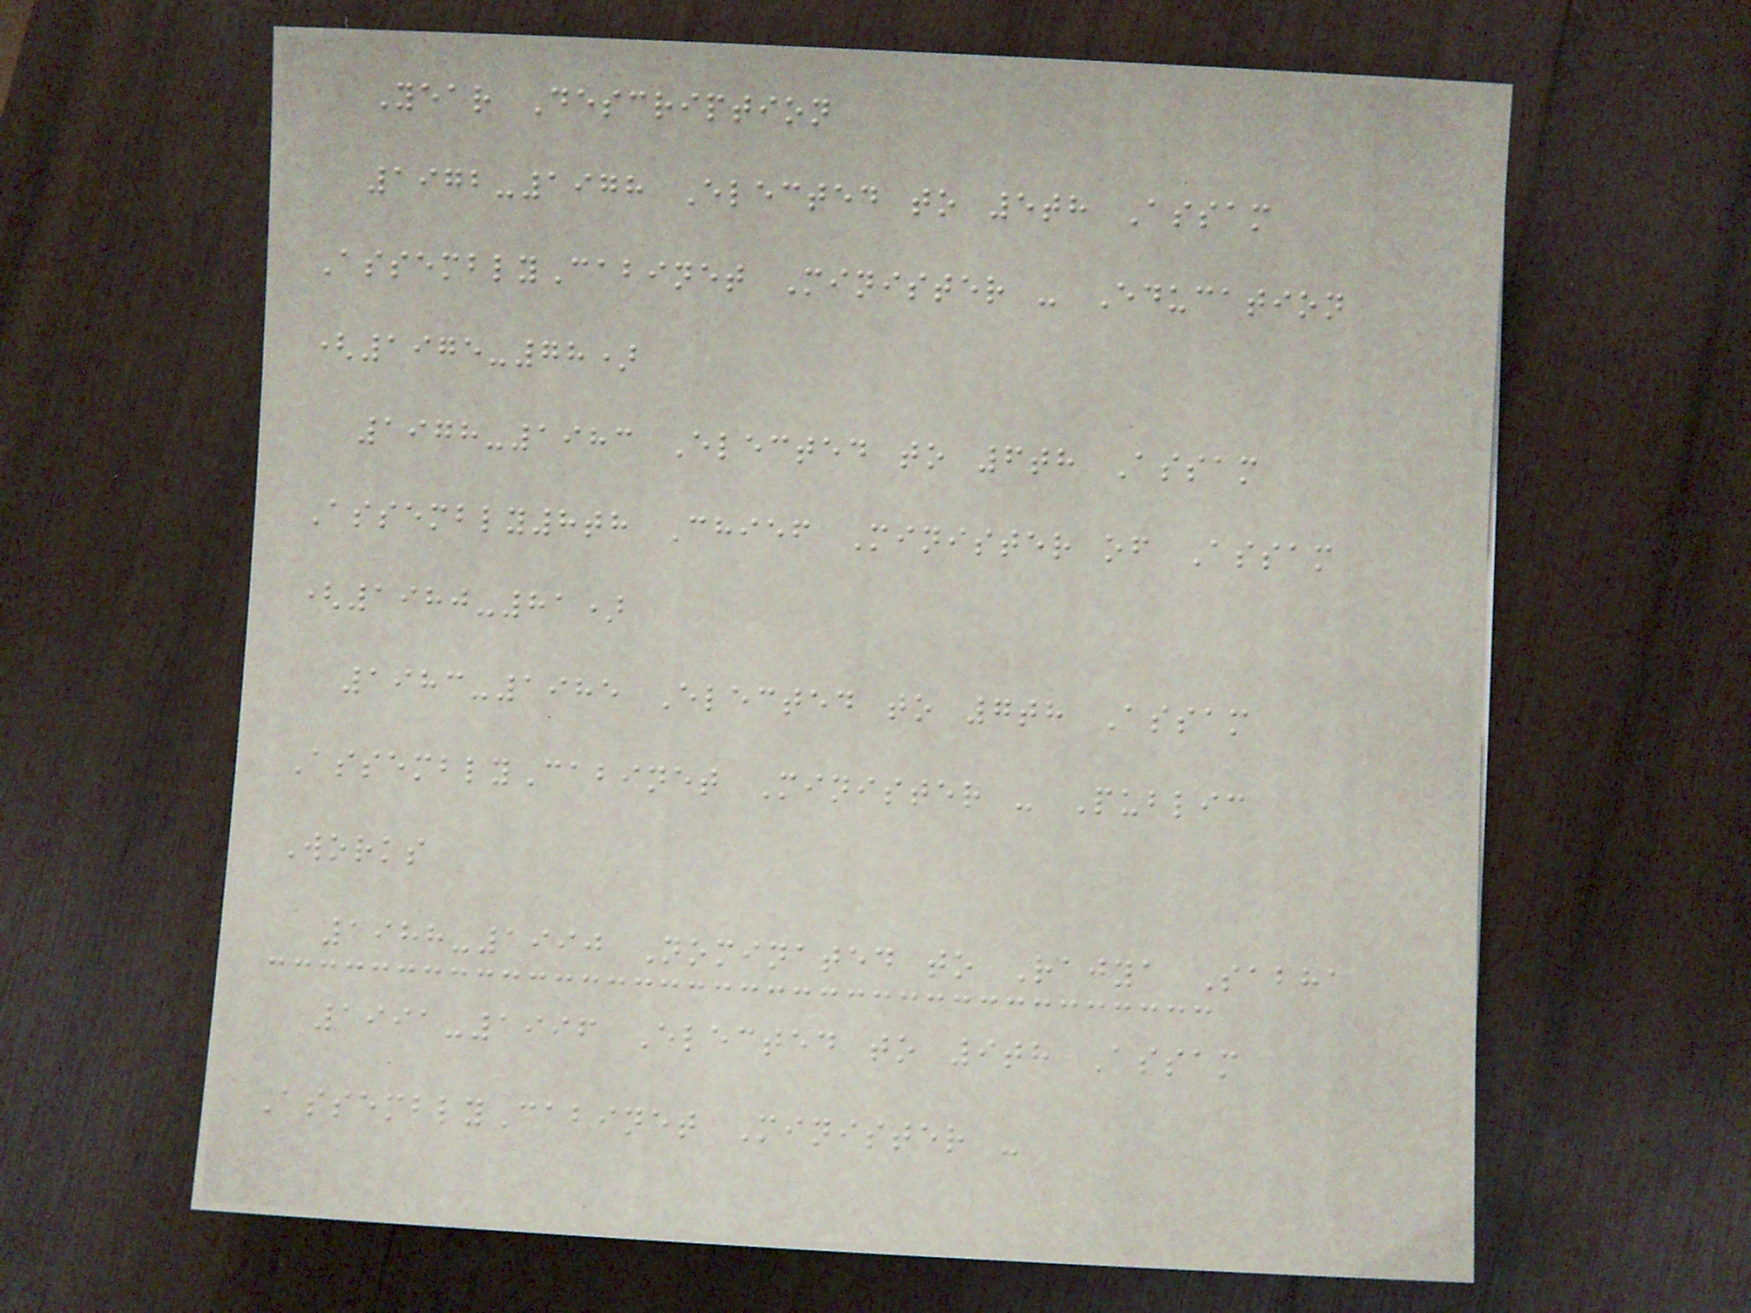Year Description
1972-1978 Elected to 5th Assam
AssemblyCabinet Minister - Education
(1975-78)
1978-1983 Elected to 6th Assam
Assembly8th Chief Minister of Assam
(1980-81)
1983-1985 Elected to 7th Assam
AssemblyCabinet Minister - Public
Works
1988-1990 Nominated to Rajya Sabha
1991-1996 Elected to 9th Assam
AssemblyCabinet Minister -
